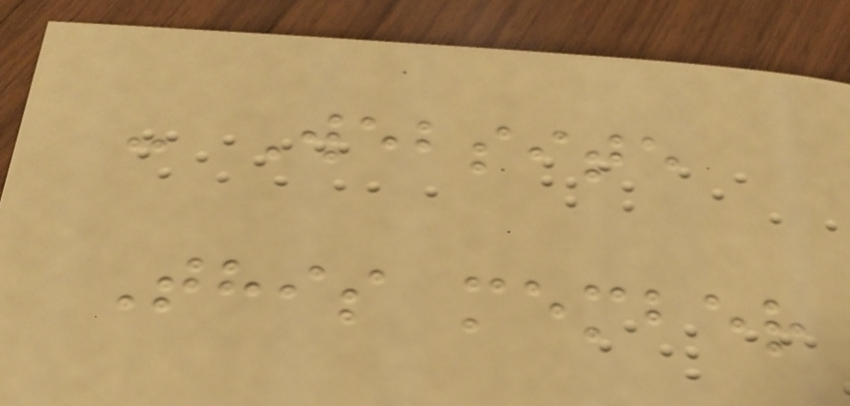- Website
This member
